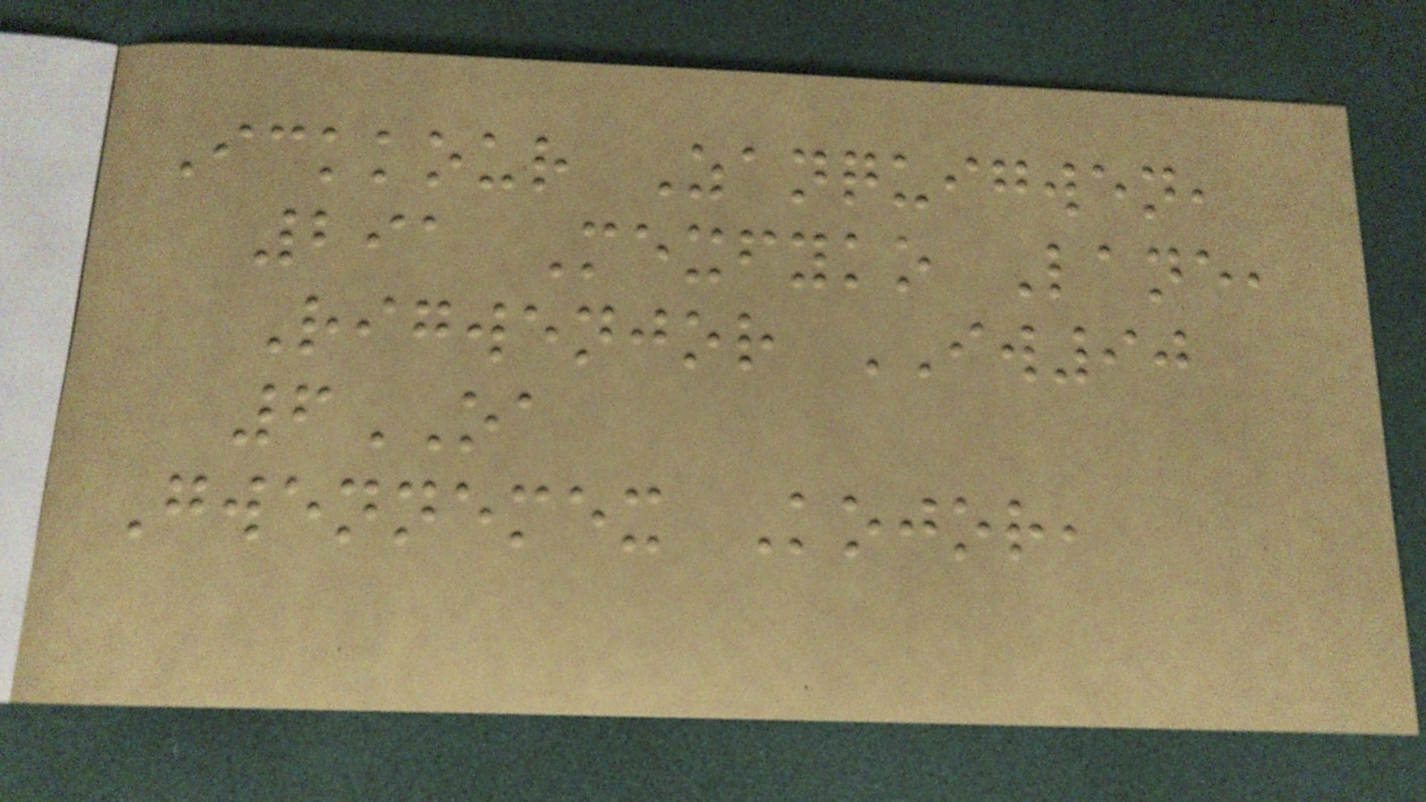Ickkour Zanquigwen,
291 Mexfyko Lane,
Rigwenjor IW90
6OA
Gwennemex Kojor,
